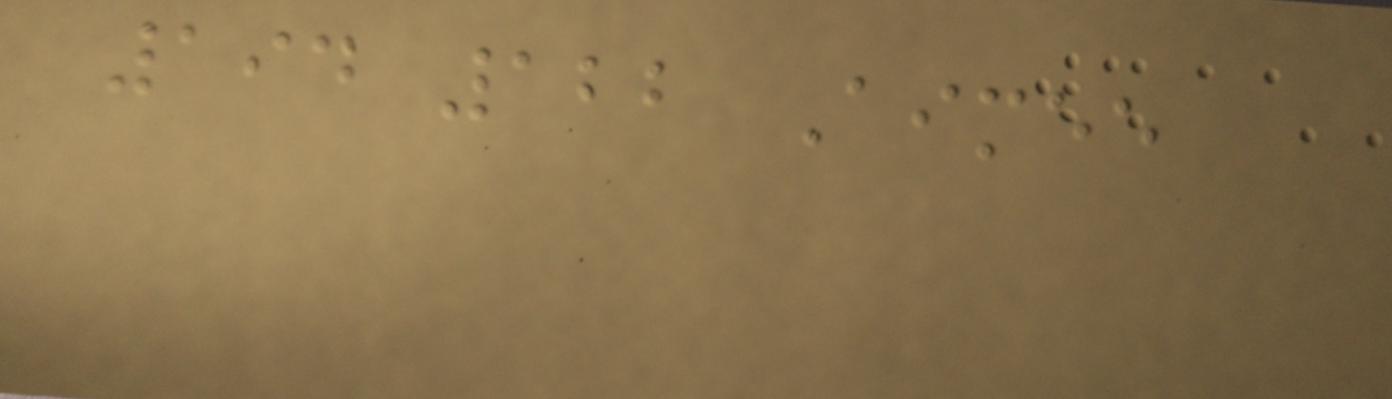194 122 Aimee
